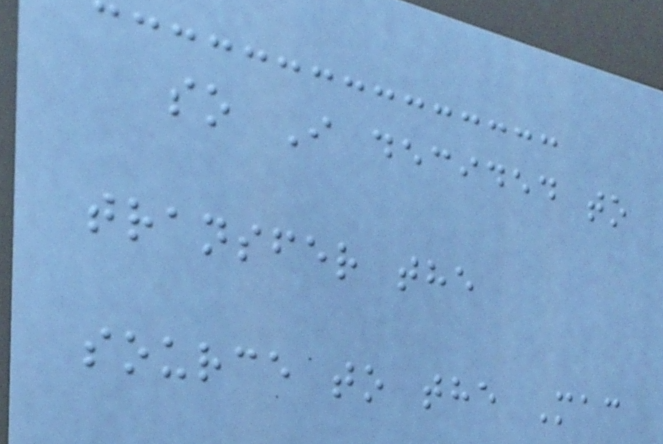so I decided to
transfer the
source to the Mac
